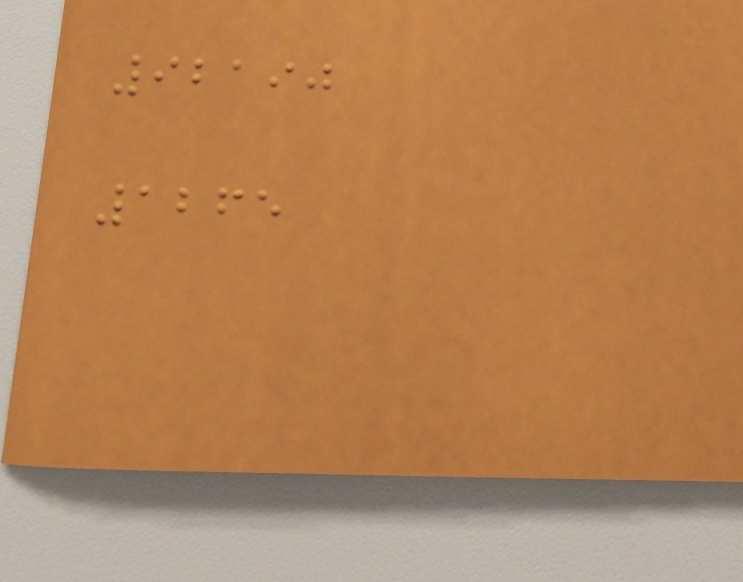92190
1265
